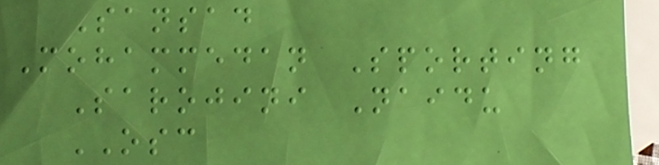Sansad
Mohammedan Sporting
Sarojini Naidu
OSC
